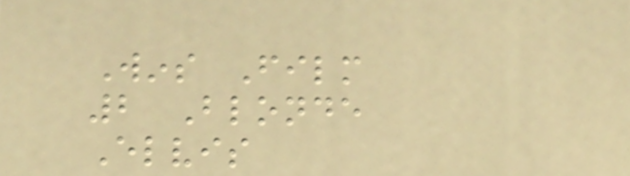Wins Film
2 Blonde
Elvis
